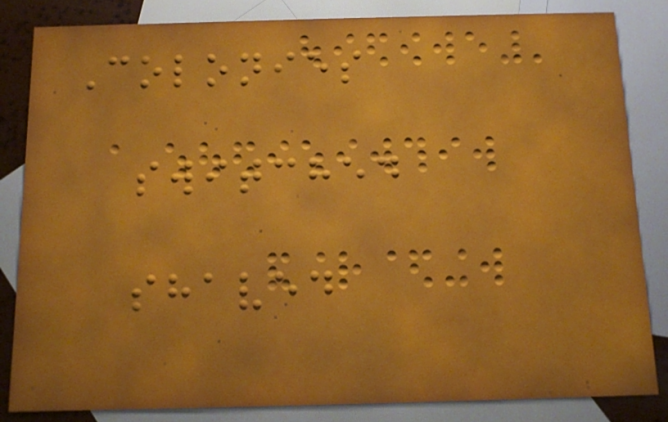Colonies
switched
shaved
